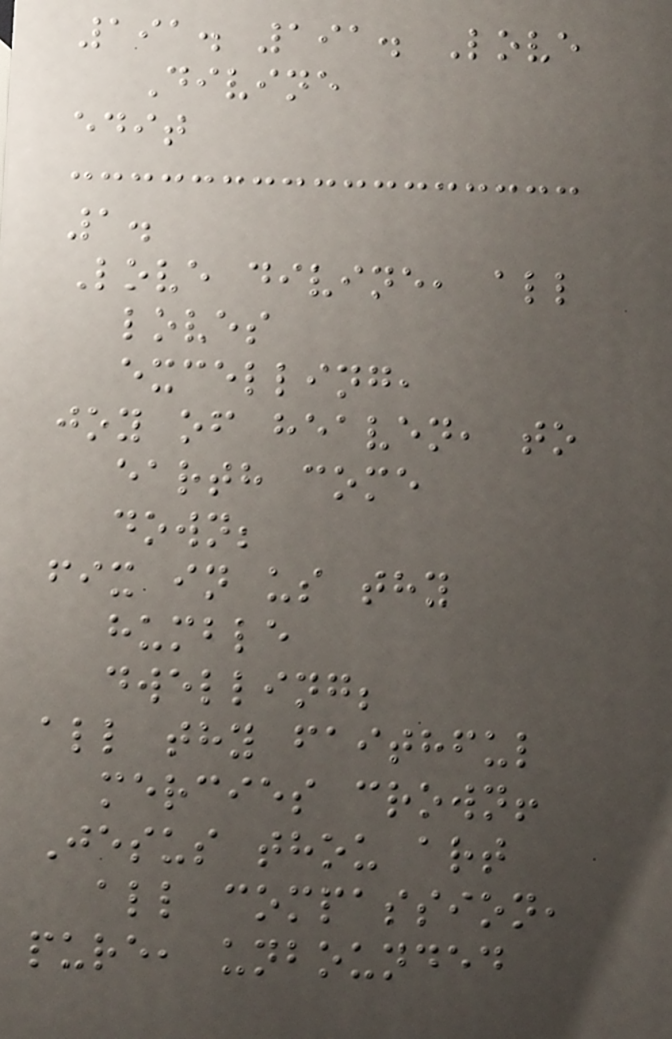191. 191. Love
Divine
edit
1.
Love divine, all
loves
excelling,
joy of heaven, to
earth come
down;
fix in us thy
humble
dwelling;
all thy faithful
mercies crown!
Jesus thou art
all compassion,
pure, unbounded
